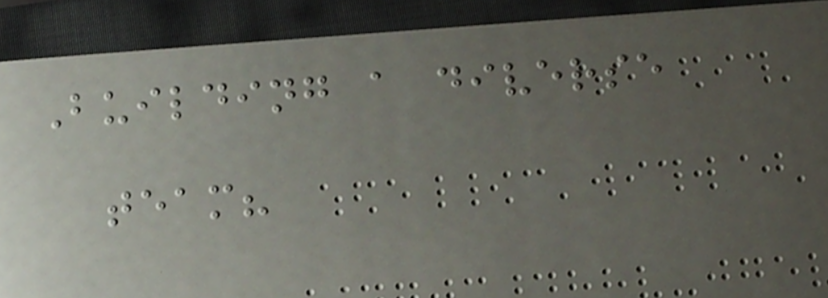Building a diverse
team?
